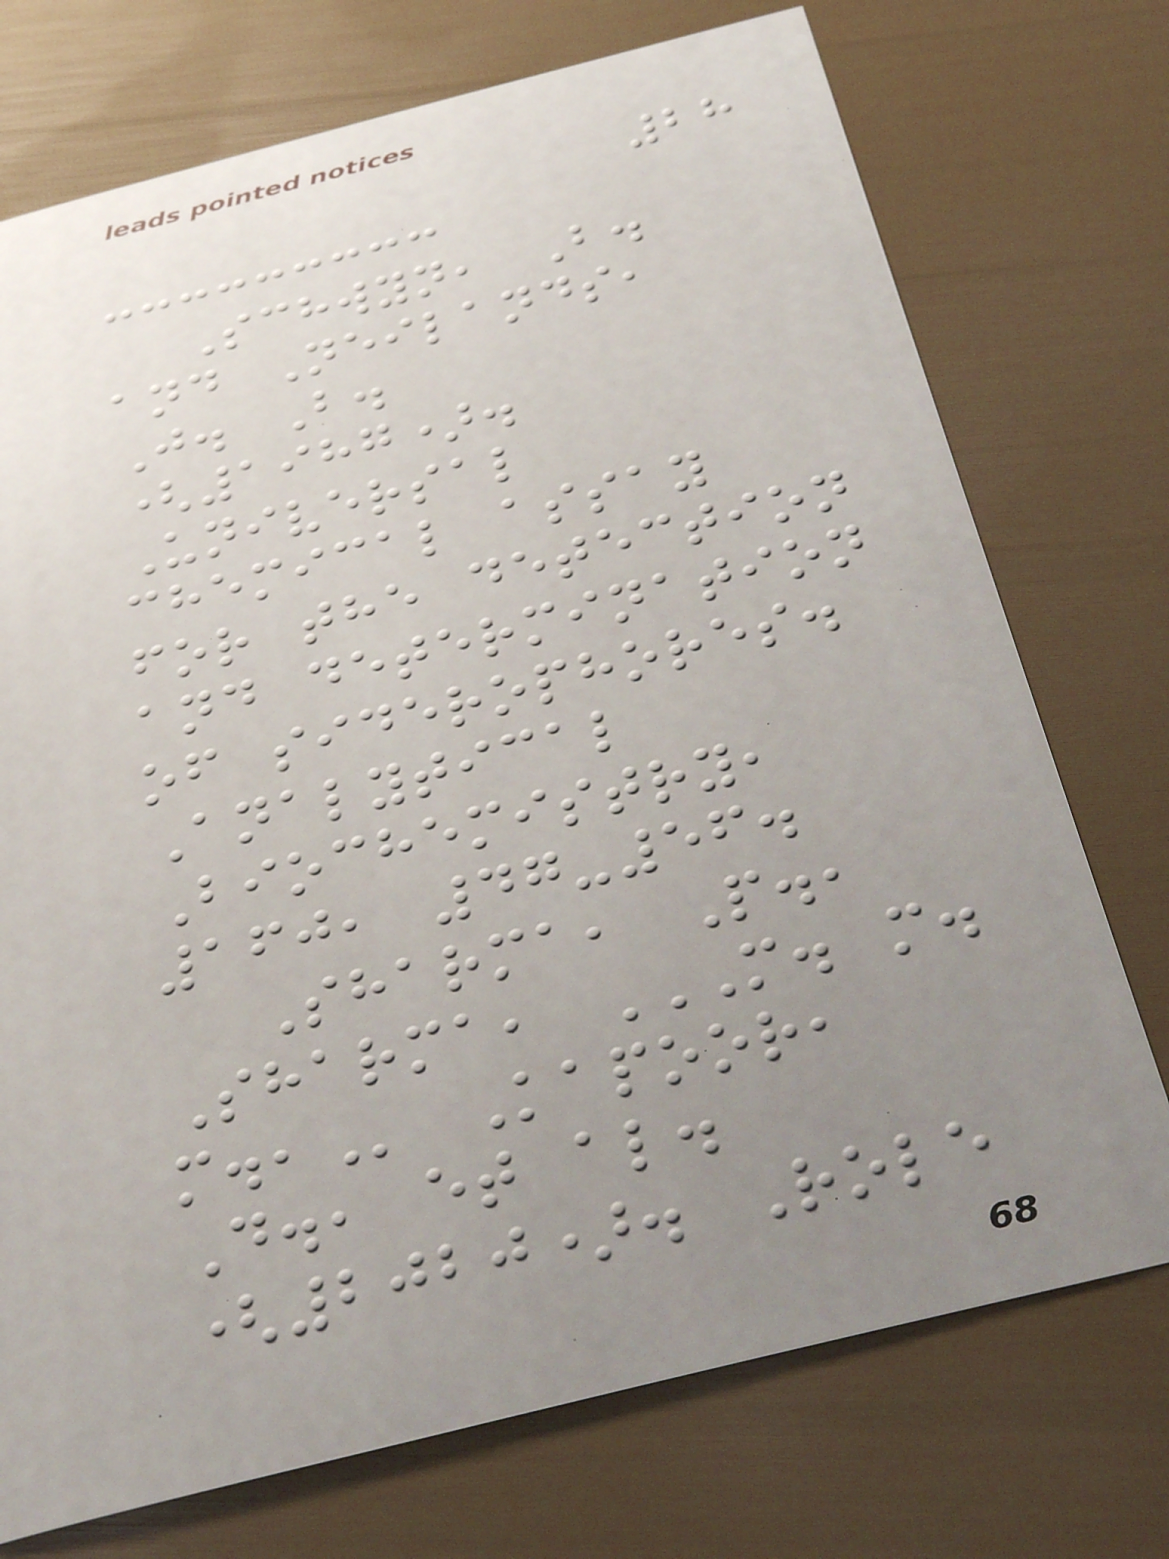28
Schwyn, B.
and Neilands,
J. B.
(1987).
Universal
chemical assay
for the detection
and determination
of siderophores.
Analytical
Biochemistry,
160, 47-56.
Sharma, P.,
Sharma, M. M.
M., Kapoor,
D., et al.
(2020). Role
